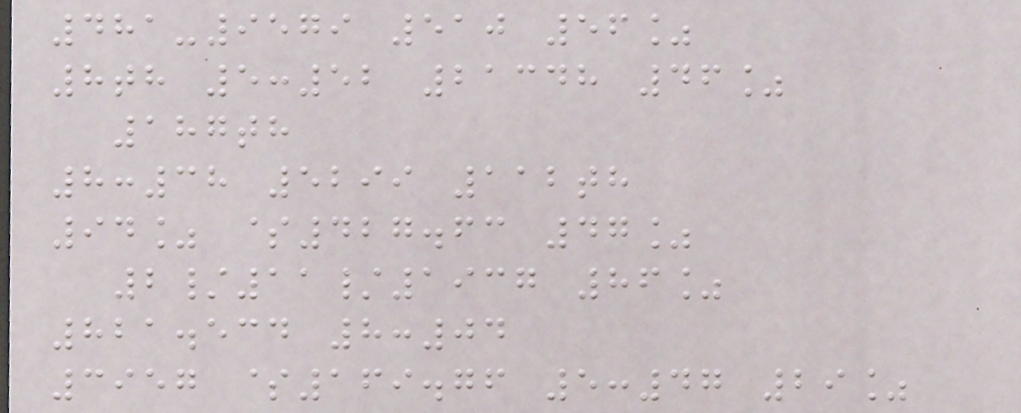481-9579 510 56%
8th 5:52 21348 46%
187th
8:38 5299 112th
94% $427.63 47%
2/11/1937 86%
821.534 8:04
3957 $169.76 5:47 29%
